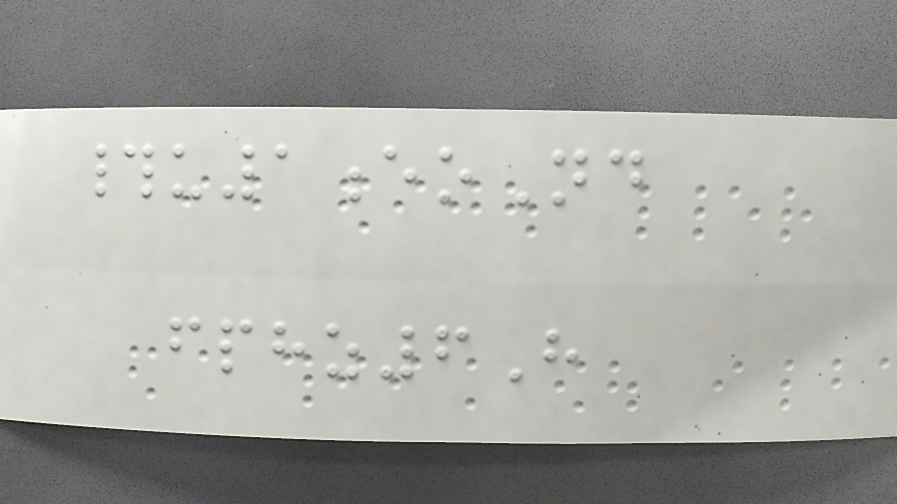#u1eoNd
fphz6H
